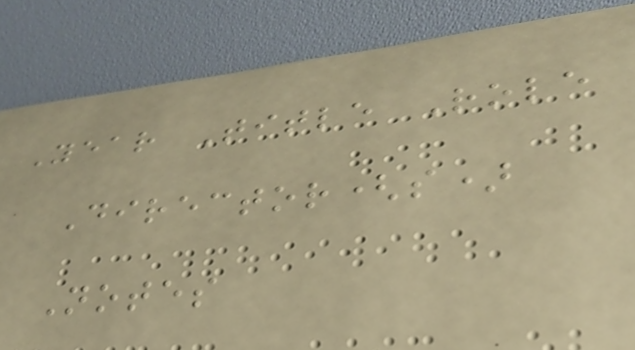Year Title Role
Director(s)
Notes
